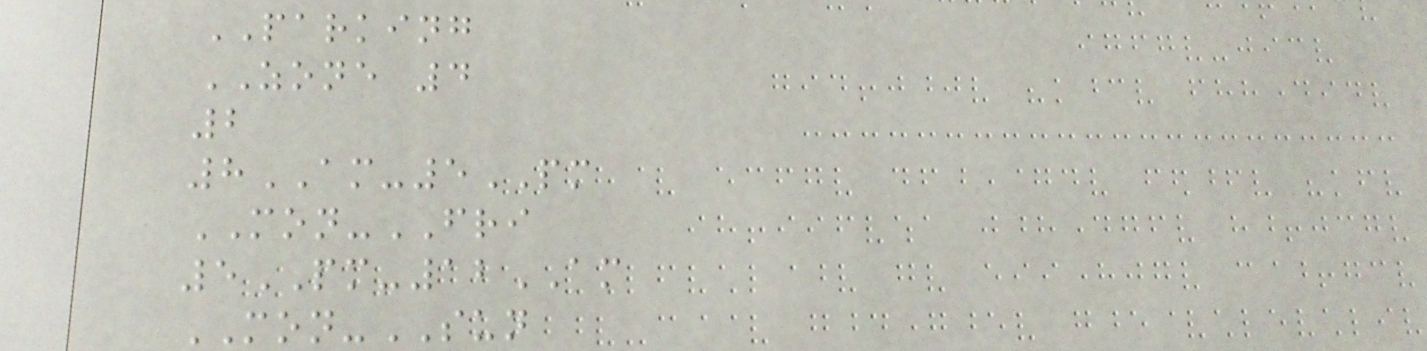PARKING
ZONE 4
2
8AM-5PM
MON-FRI
5PM-12AM
MON-SUN
